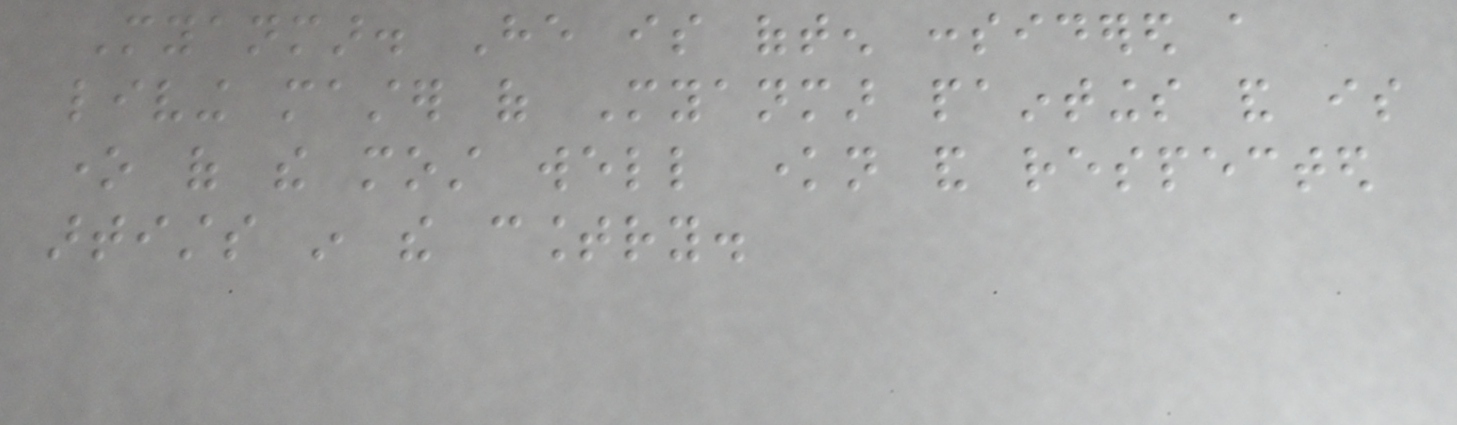Myanmar. He is often considered a
living master of Myanmar paintings and is
one of the most well known and respected
artists in the country.
